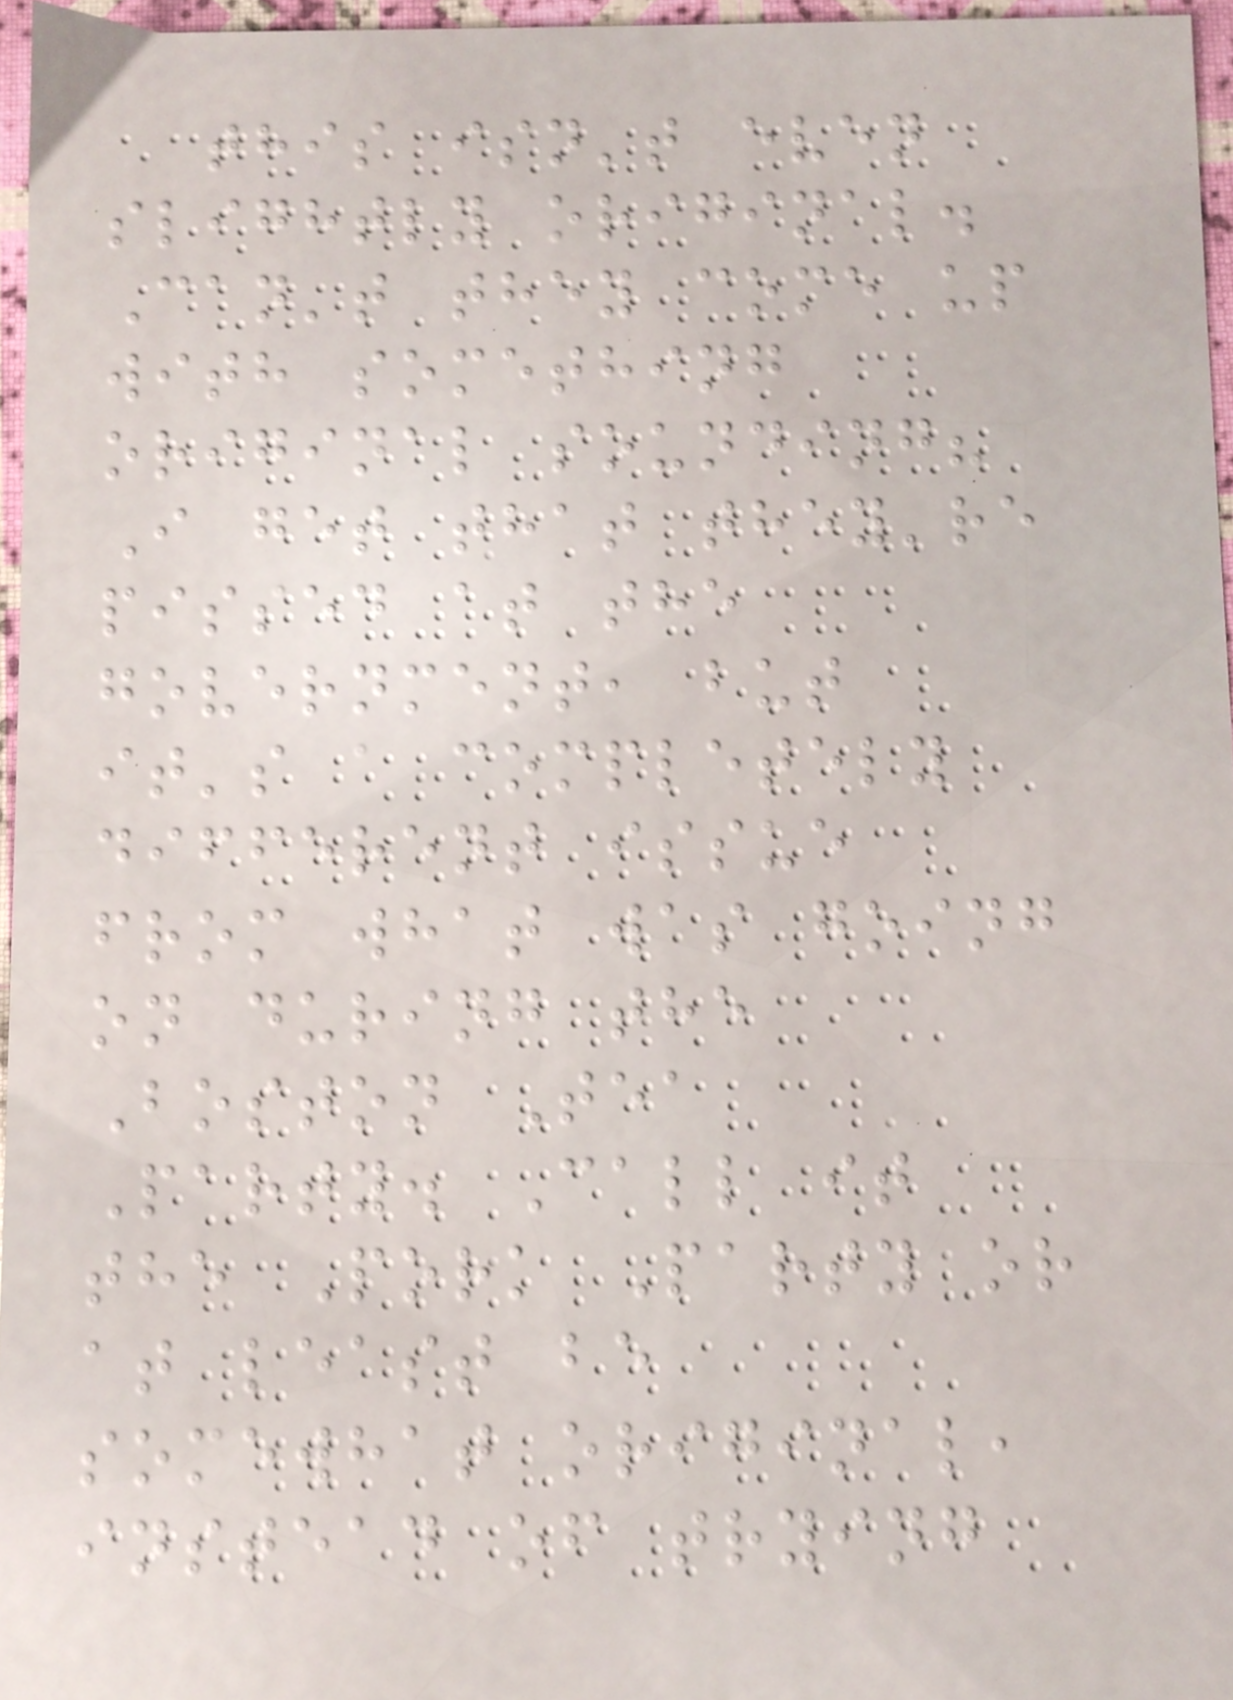this isn't even
slightly original.
Can't they come up
with something
original sounding?
I get that they're
pissed at the
government, but
it's a completely
different issue
from what was going
on during the
Boston Tea
Party. Call it
the Pork Party or
at least be
somewhat original,
instead of trying
